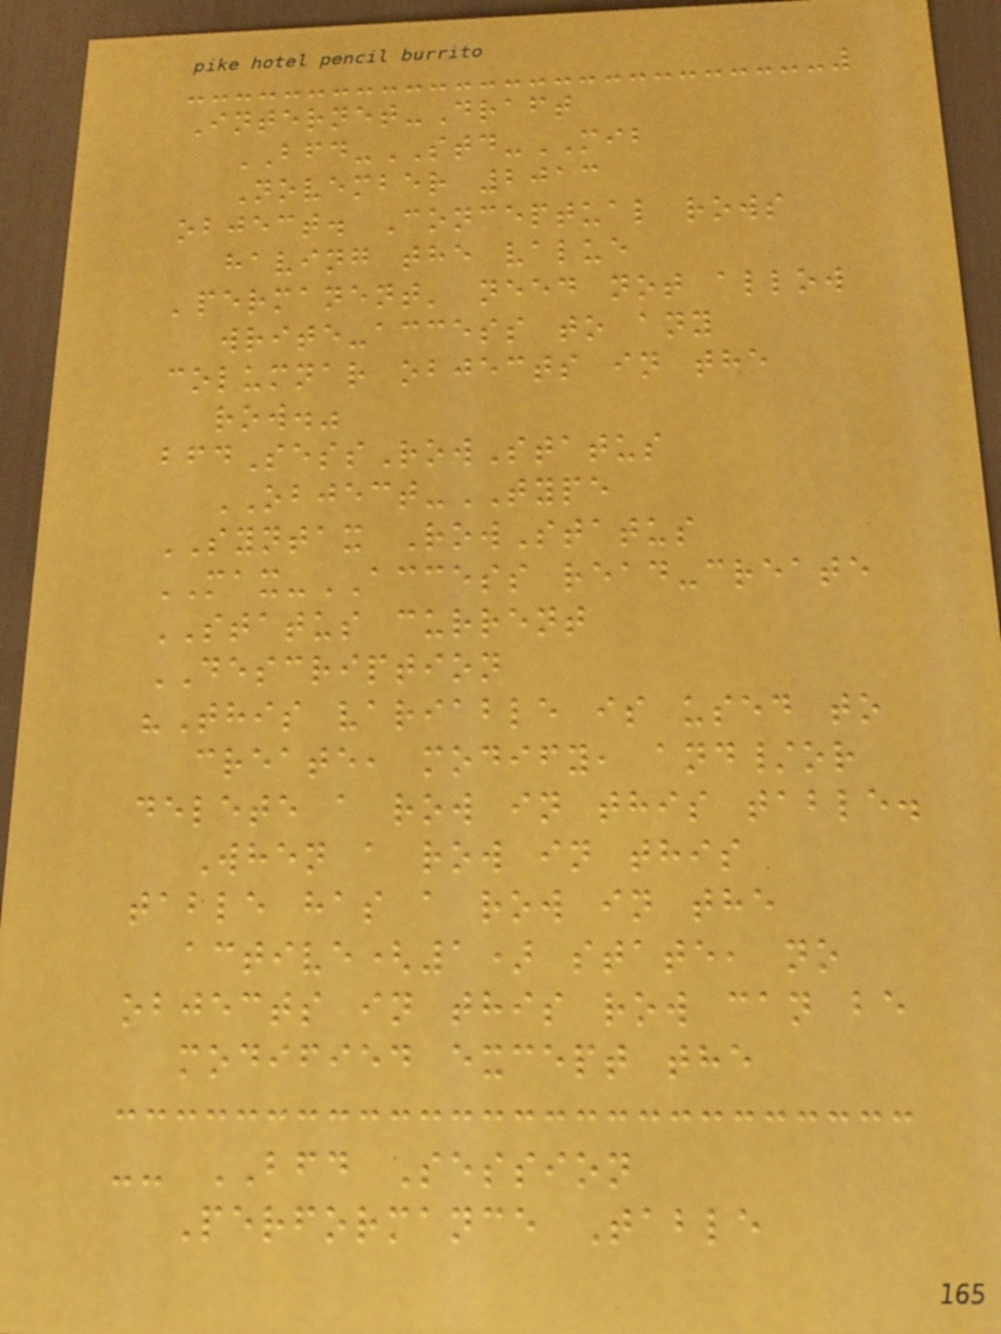Internet-Draft
BFD-STD-MIB
November 2013
object. Conceptual rows
having the value
'permanent' need not allow
write-access to any
columnar objects in the
row."
bfdSessRowStatus
OBJECT-TYPE
SYNTAX RowStatus
MAX-ACCESS read-create
STATUS current
DESCRIPTION
"This variable is used to
create, modify, and/or
delete a row in this table.
When a row in this
table has a row in the
active(1) state, no
objects in this row can be
modified except the
-- BFD Session
Performance Table
